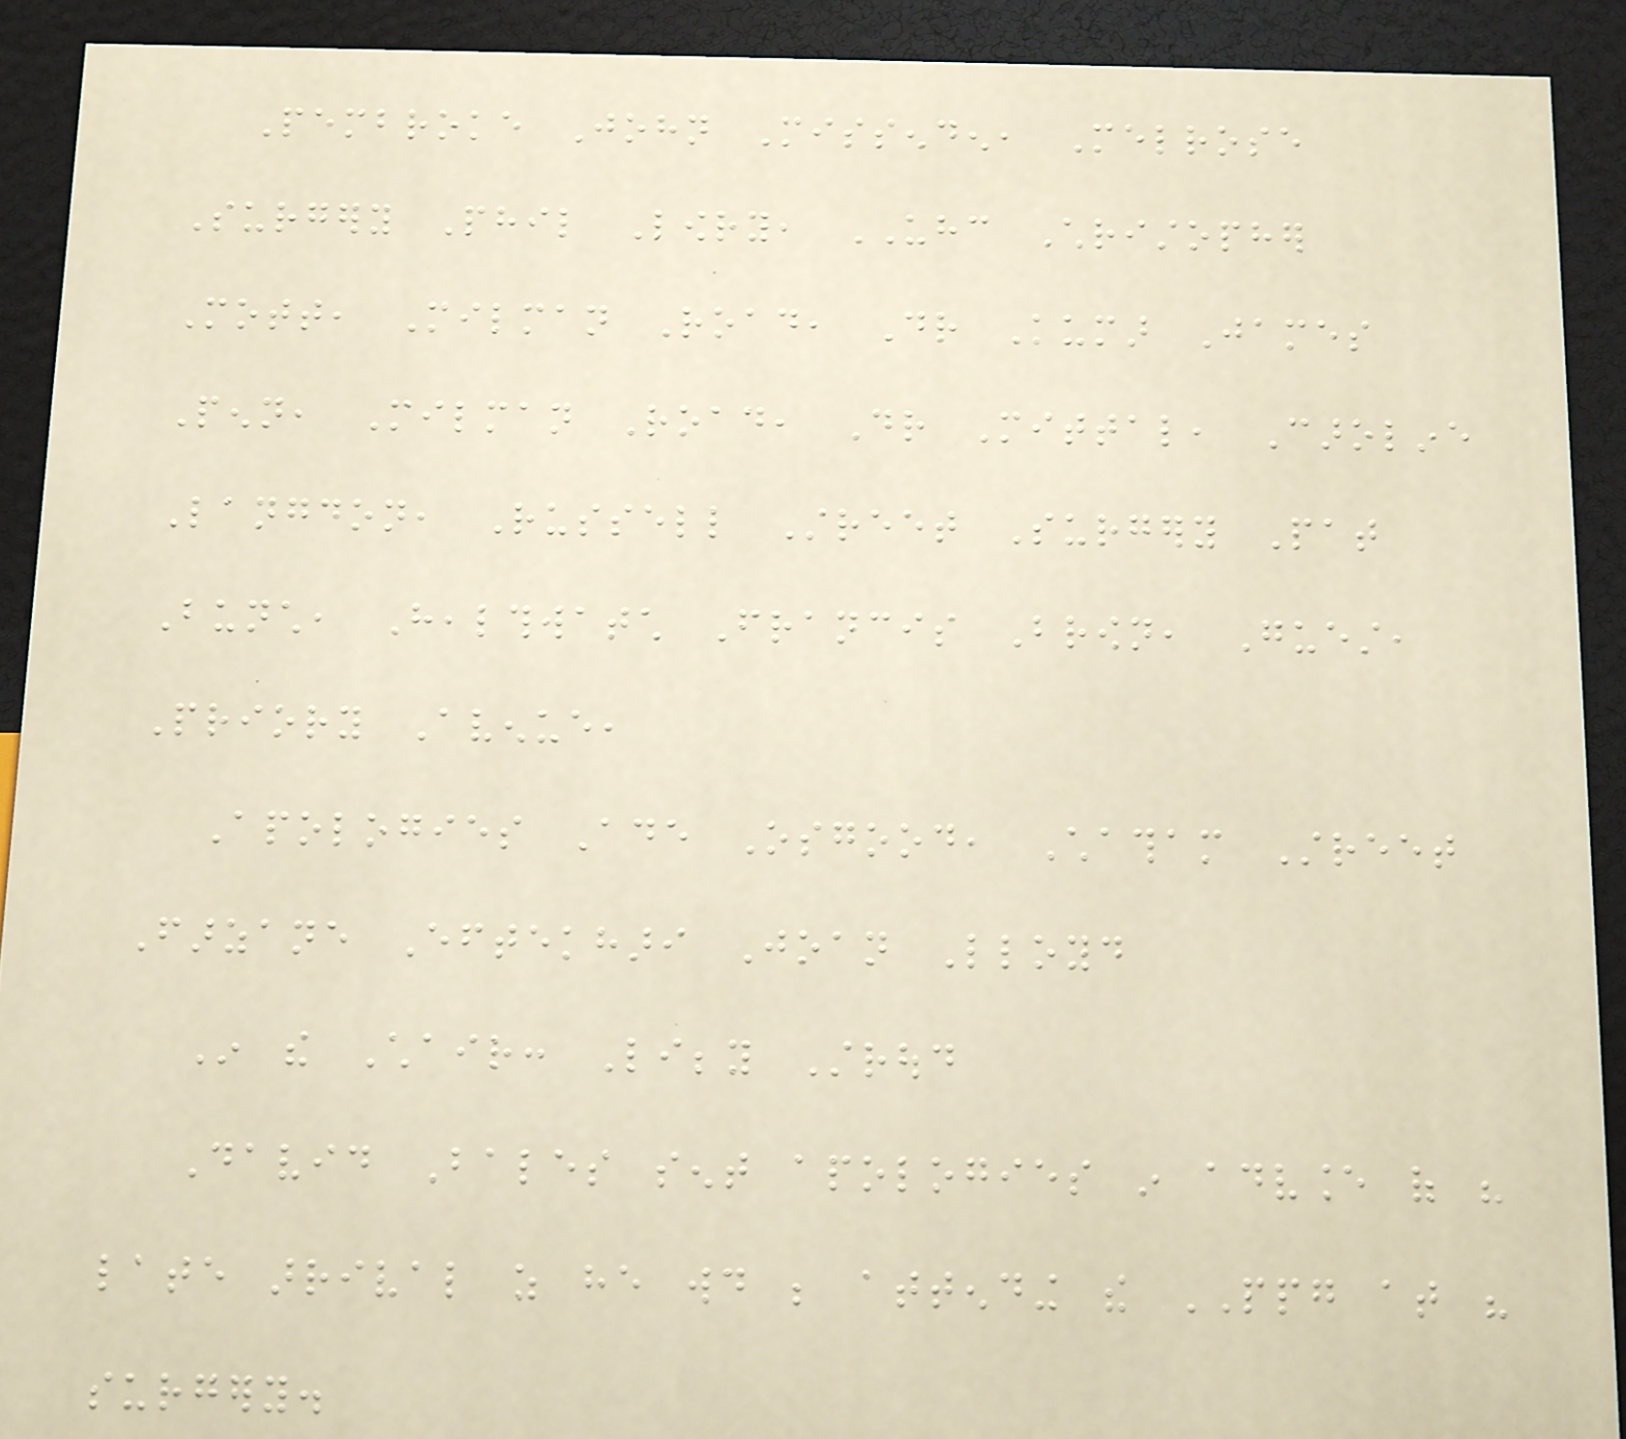Pembroke John Missenden, Melrose
Surgery Phil Lowry, UHC Christopher
Mott, Milman Road, Dr Kumar James
Penn, Milman Road, Dr Mittal, Caroline
Langdon, Russell Street Surgery Pat
Bunch, Healthwatch Francis Brown, Guest,
Priory Avenue,
Apologies Ade Osgood, Chatham Street
Farzane Eftekhari Joan Lloyd
In the Chair: Libby Stroud
David Bales sent apologies in advance of his
late arrival as he would be attending the PPG at his
surgery.
